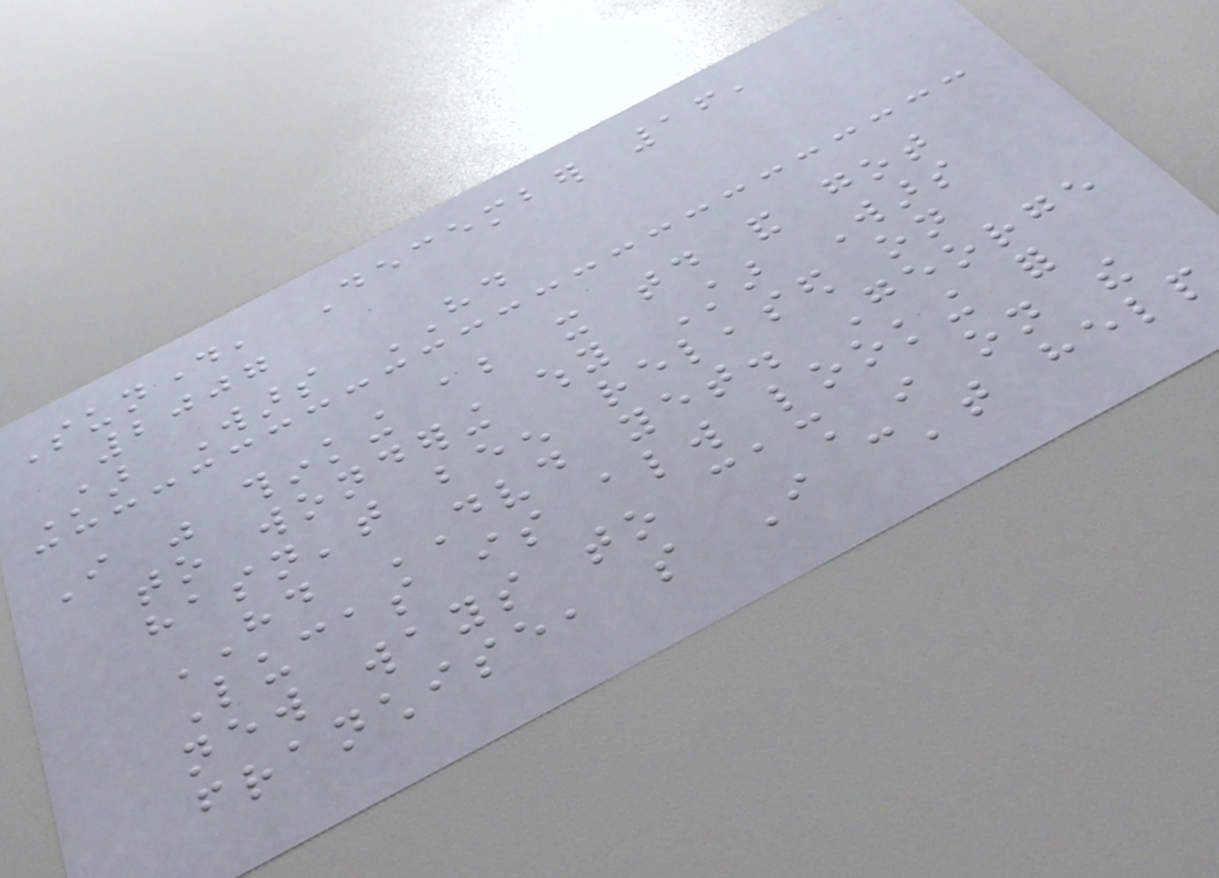Sunday, December 16,
2007
Star Wars HD
I was thinking about it today and got
to wondering why Star Wars
hasn't been released on
HD DVD yet. George
Lucas is always looking for
new ways to cash in on the
franchise, so I can't help
